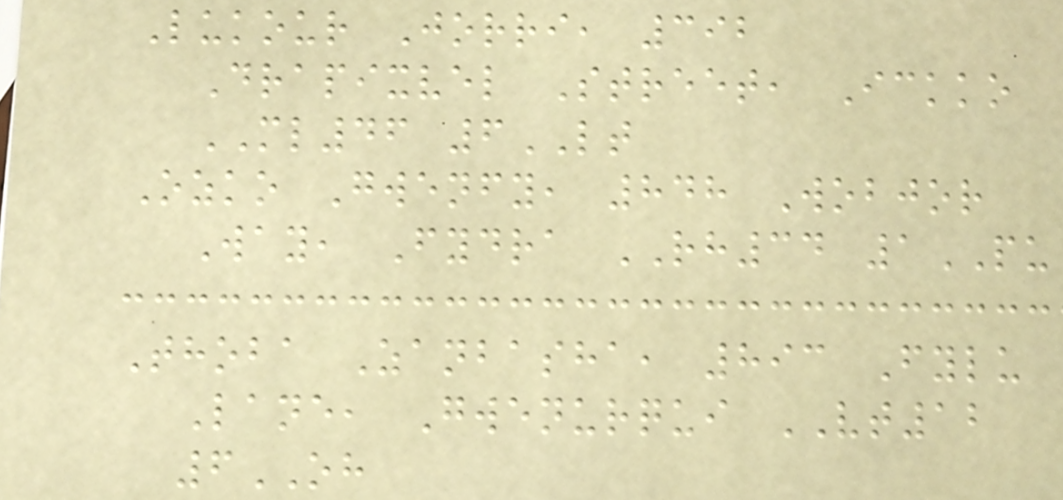Lukour Jorri, 392
Drapixvel Street, Ickko
ML46 6LT
Ozko Gwenfy, 848 Wobjor
Way, Fydra RH34 1PU
Thoba Zanbasha, 893 Fylu
Lane, Gwenurqui VT12
6OH
